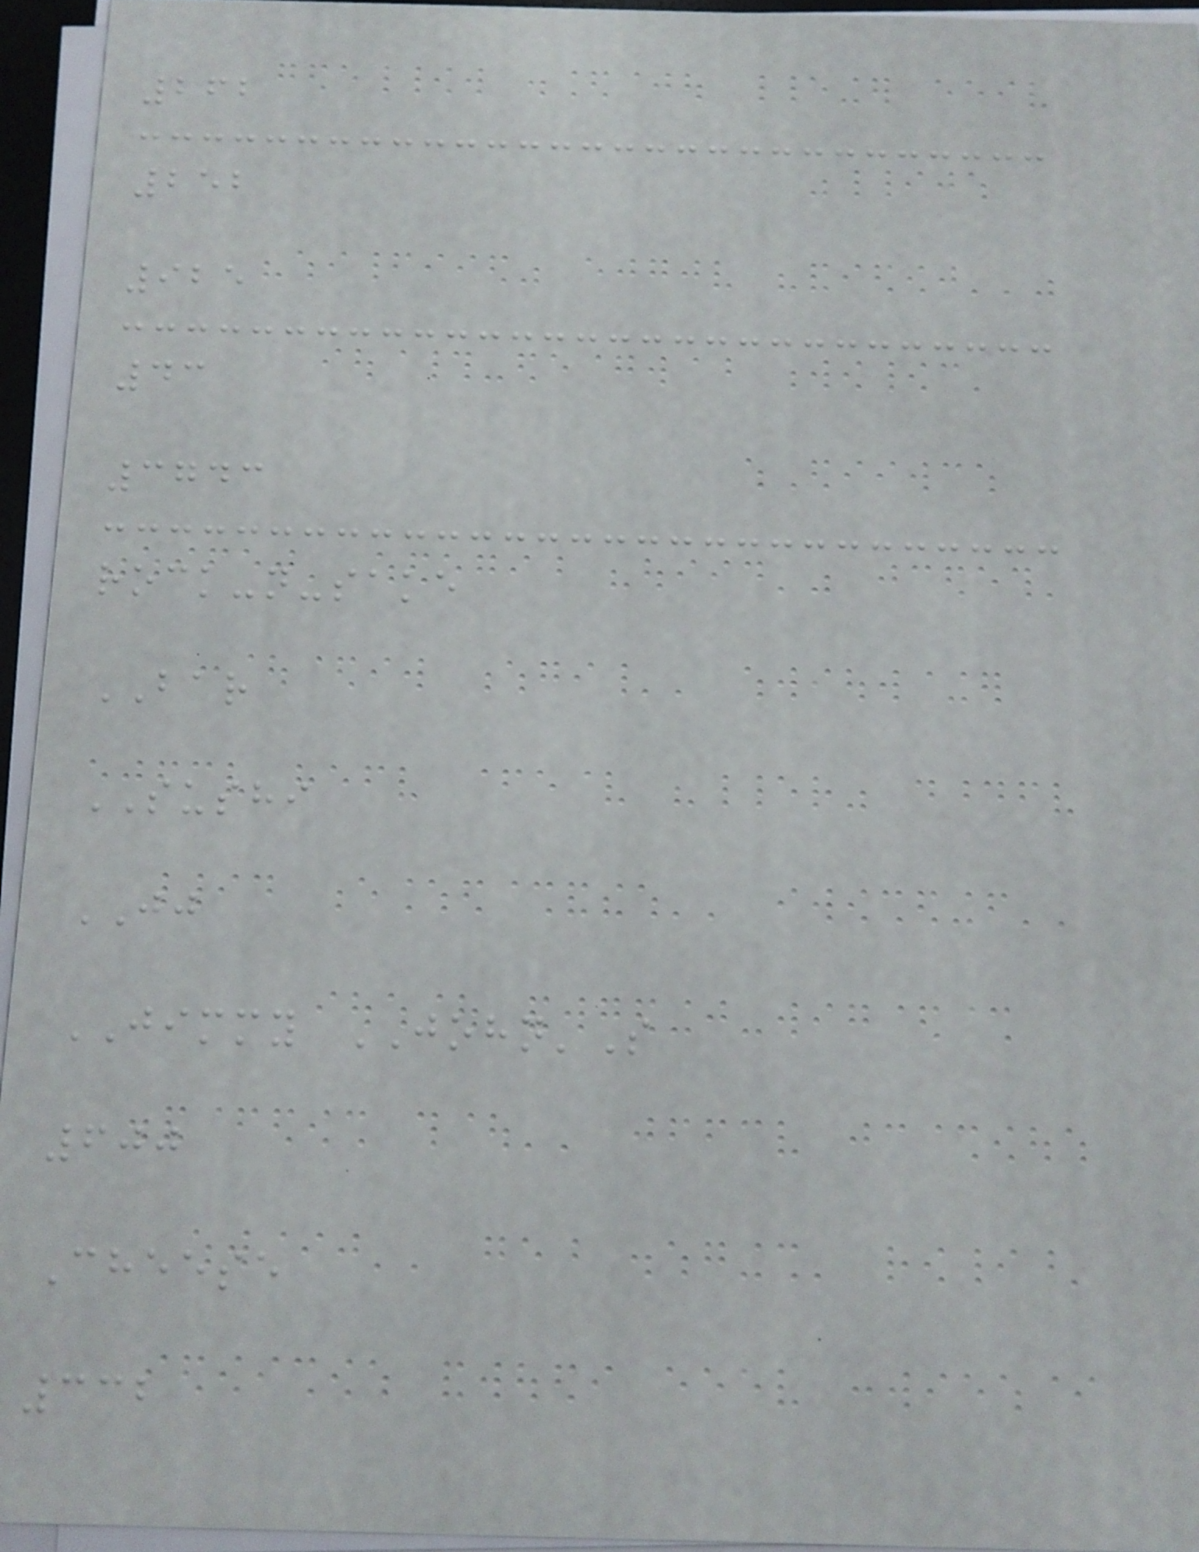262
252
925
43
3743
rock-n-sake
BAR
SUSHI
JJ
JIMMY JOHN'S
600
Cheese
332
